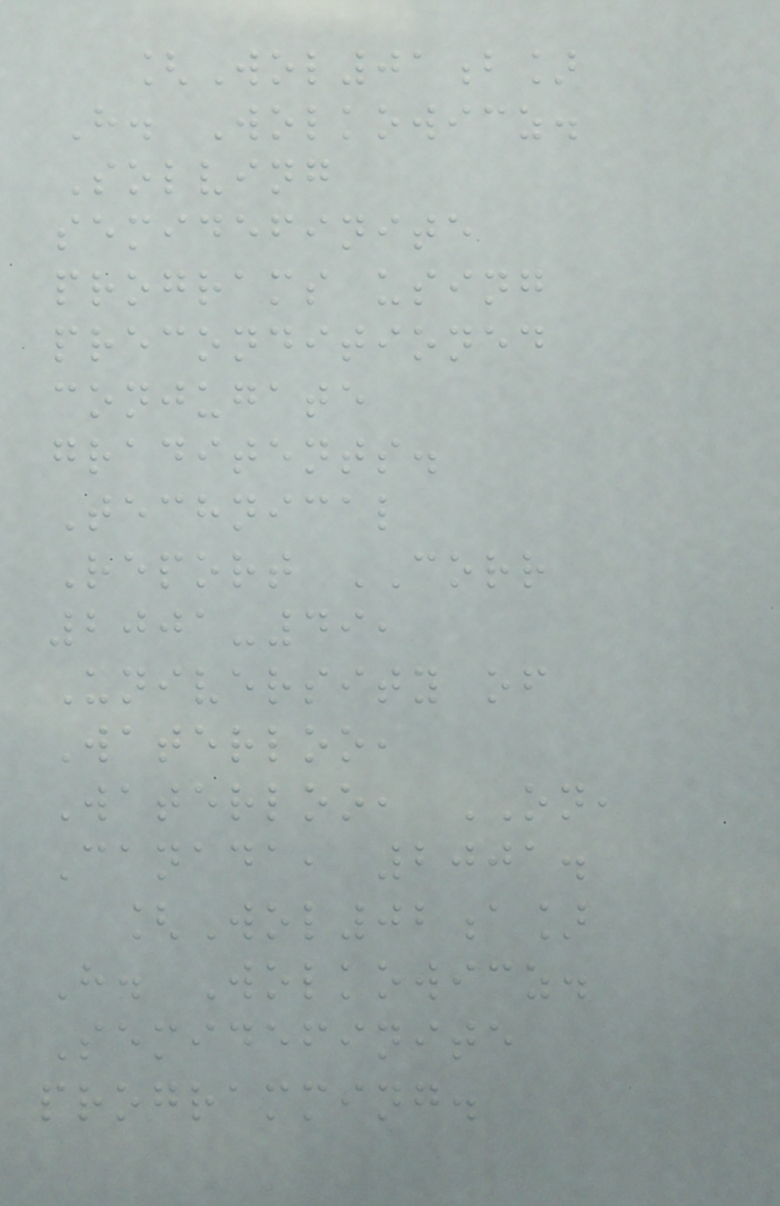[Wol01b]
H. Wolkowicz.
Solving
semidefinite
programs using
preconditioned
conjugate
graditents.
Technical
Report CORR
2001-49,
University of
Waterloo,
Waterloo, ON,
Canada, 2001.
[Wol02a]
H. Wolkowicz.
Semidefinite
programming.
